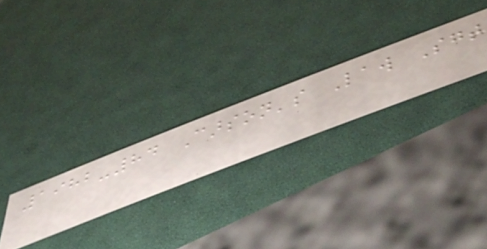1982-84 Carson's Law Sgt
